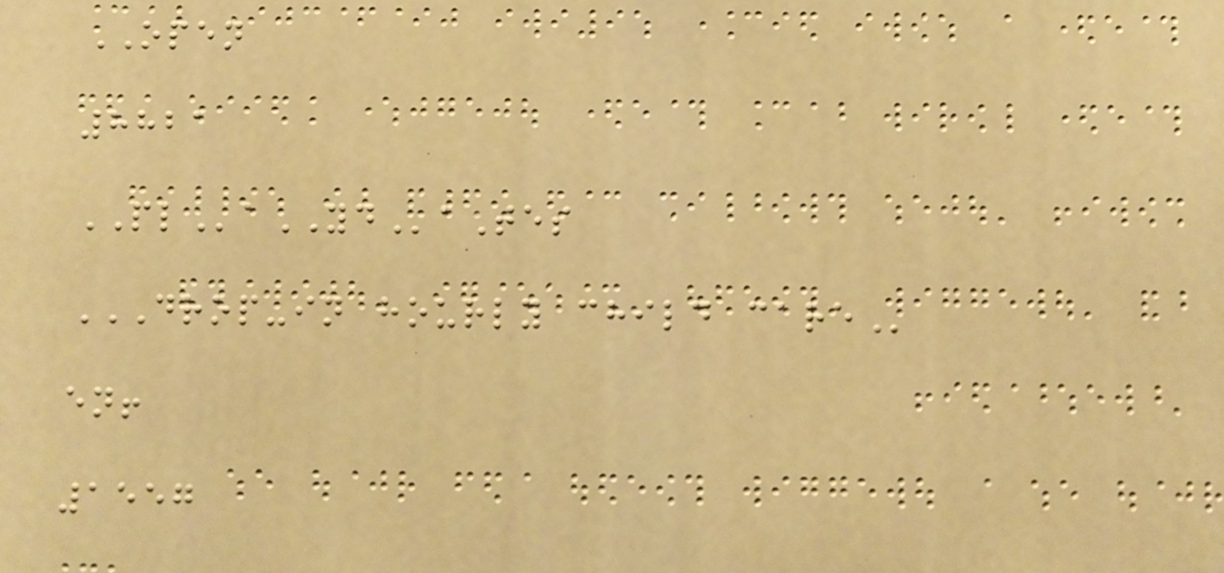OPEN
8821
PLaYDaTes
DROP-IN HOURLY CHILD CARE
en!
1557
